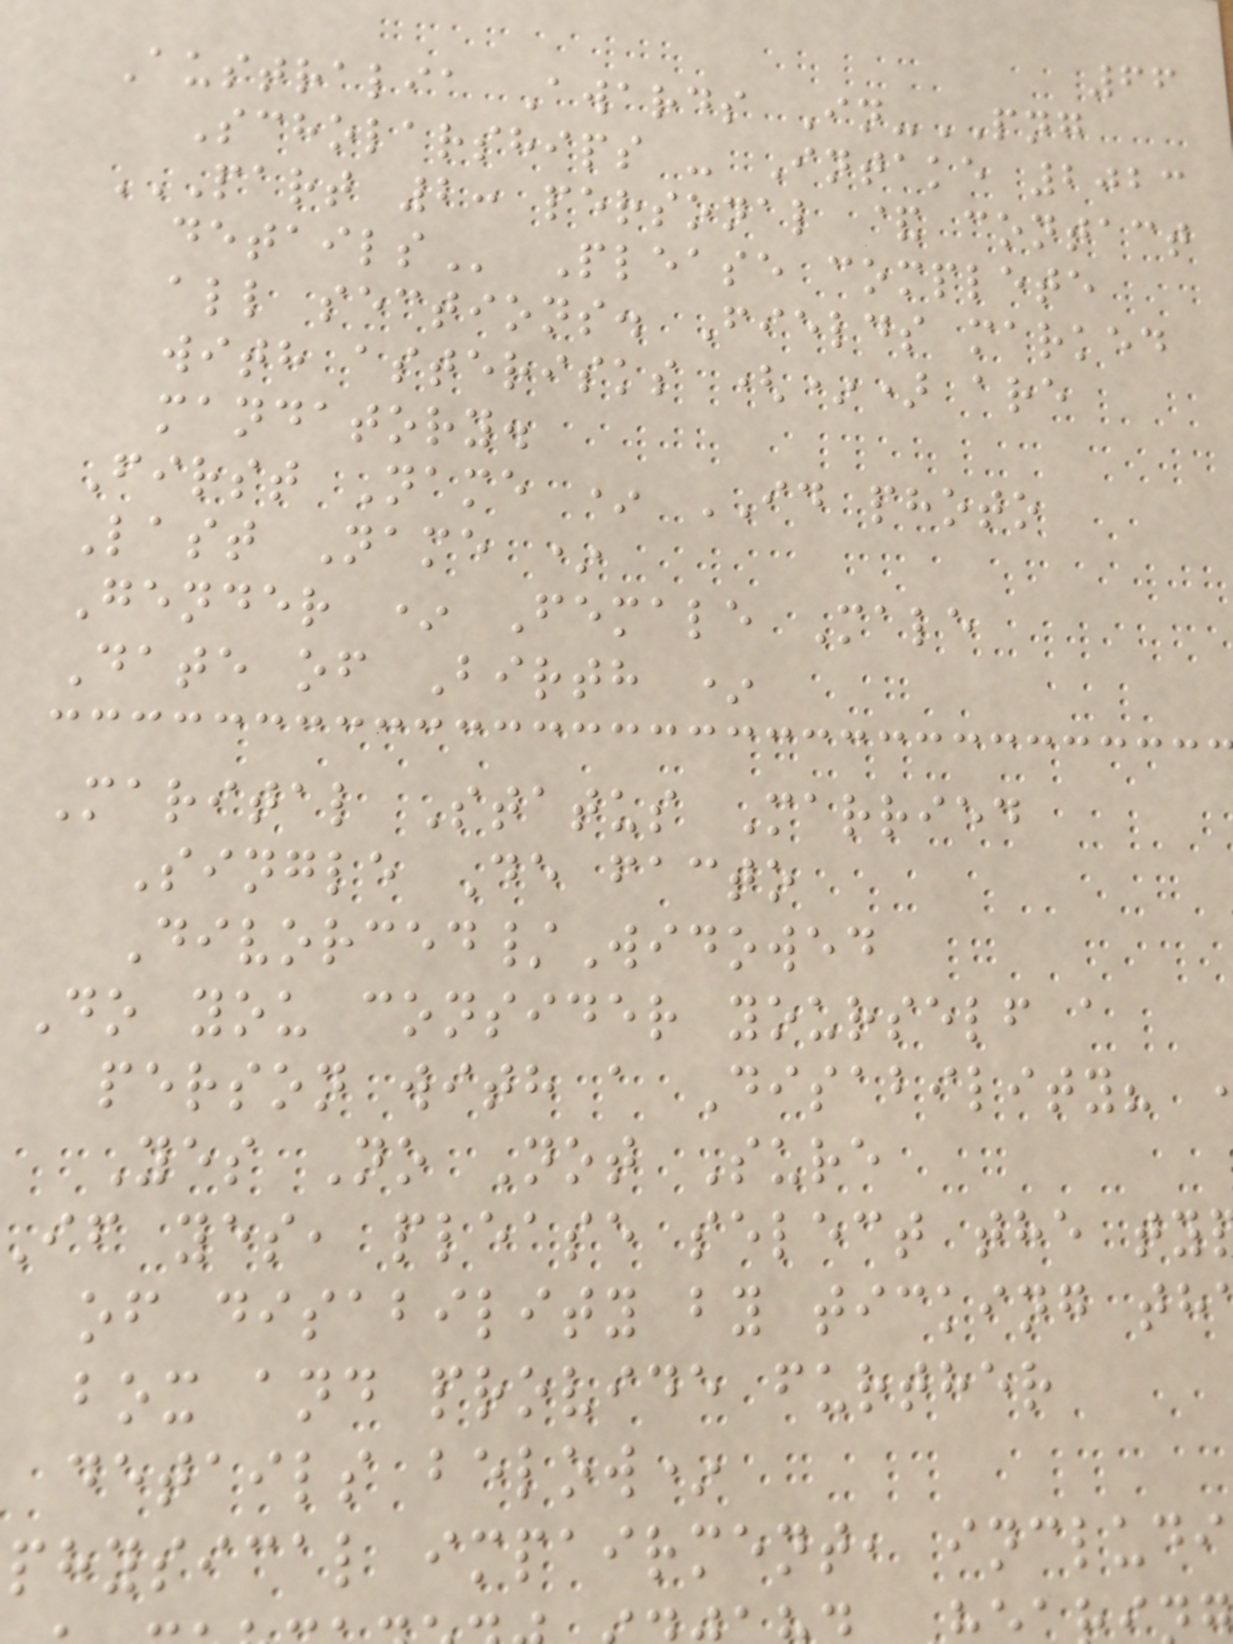66
Australia Awards In-PNG
Scholarships - Intake 2023
PART 2: PERSONAL & CONTACT
Please complete
all sections. Fields marked
with asterisks (*) are
mandatory.
First Name * ID photo
Last Name *
Gender * Female Male
Date of Birth *
Marital Status Married
Single De facto
Divorced/Widowed
Do you consider yourself a
person with a Disability?
Yes No Not Sure
if yes, please select the ty
of disability by ticking th
box and provide further
details below*
physical impairment, includi
